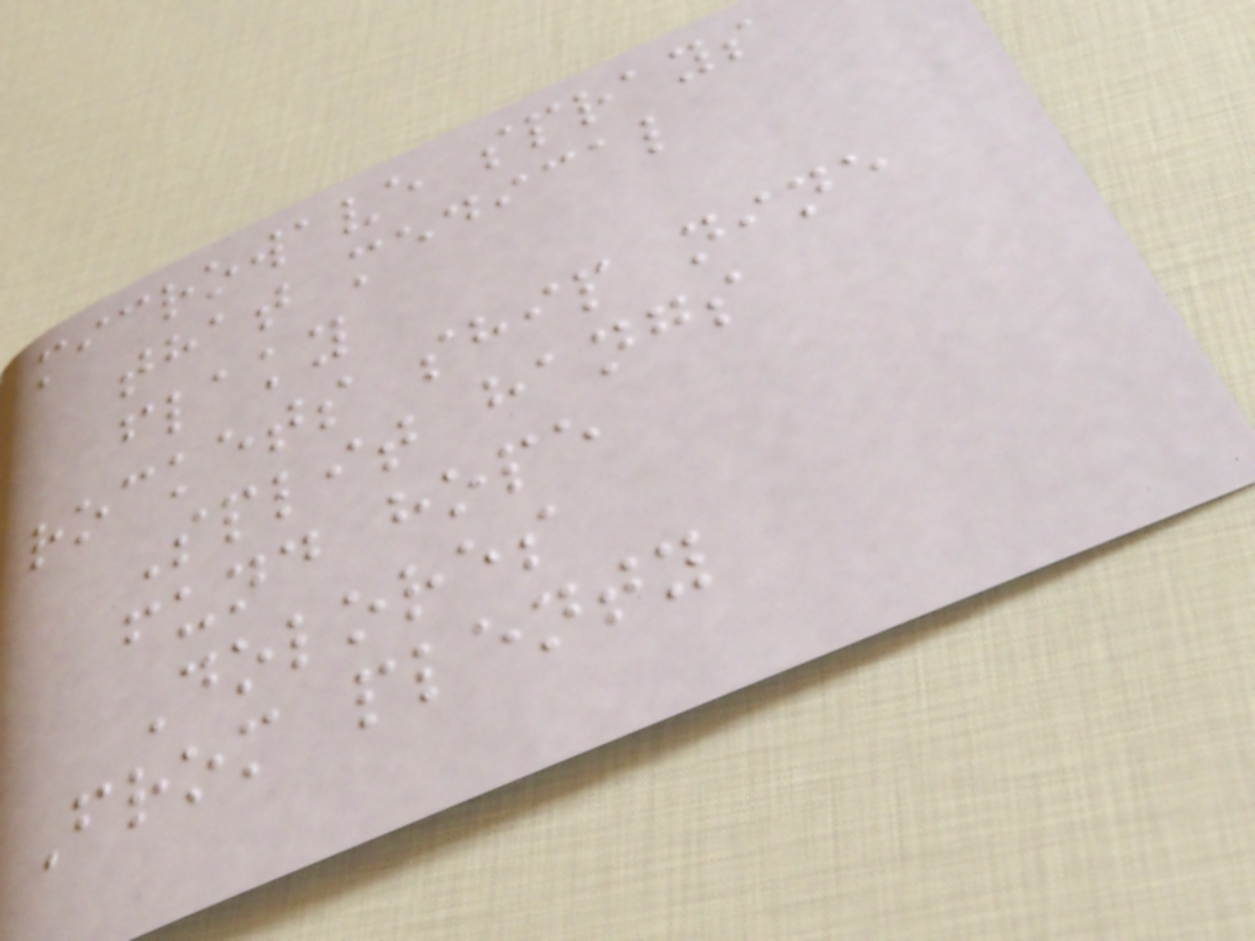microwave sprays
that medical
flaky
rockets ship nine
Split hangs
fund hope
Dolores
From plenty
